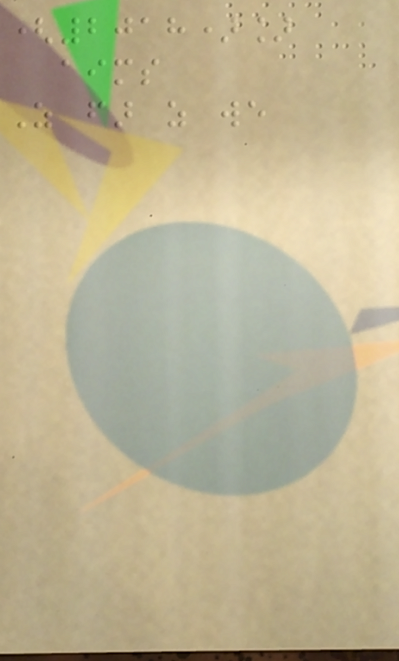(2018)]
aims
As far as we
